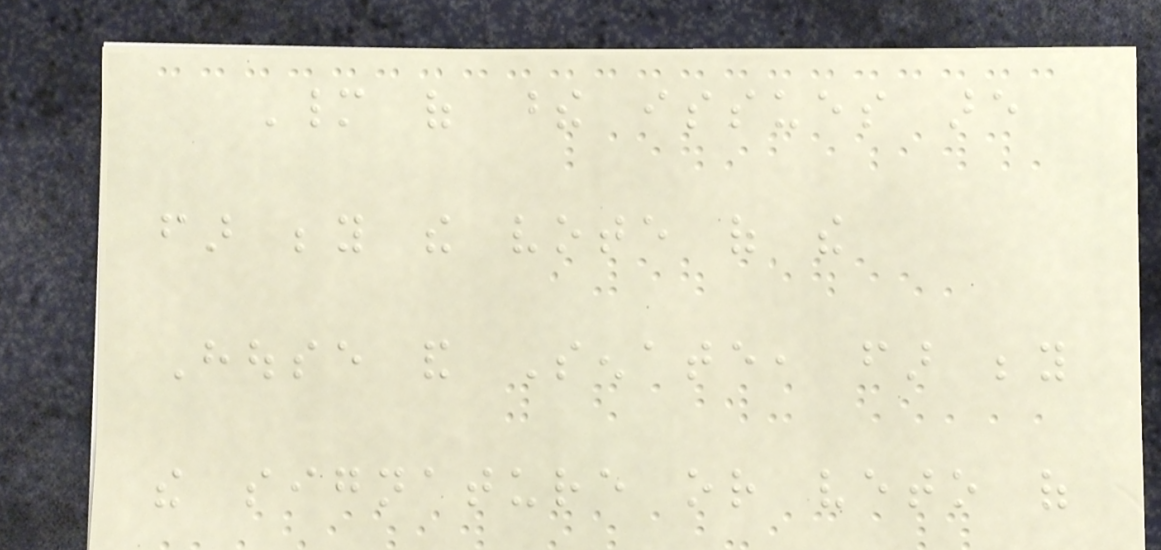Many of these issues are
far beyond the vote of the
House and Senate, far beyond
the signature or veto of
